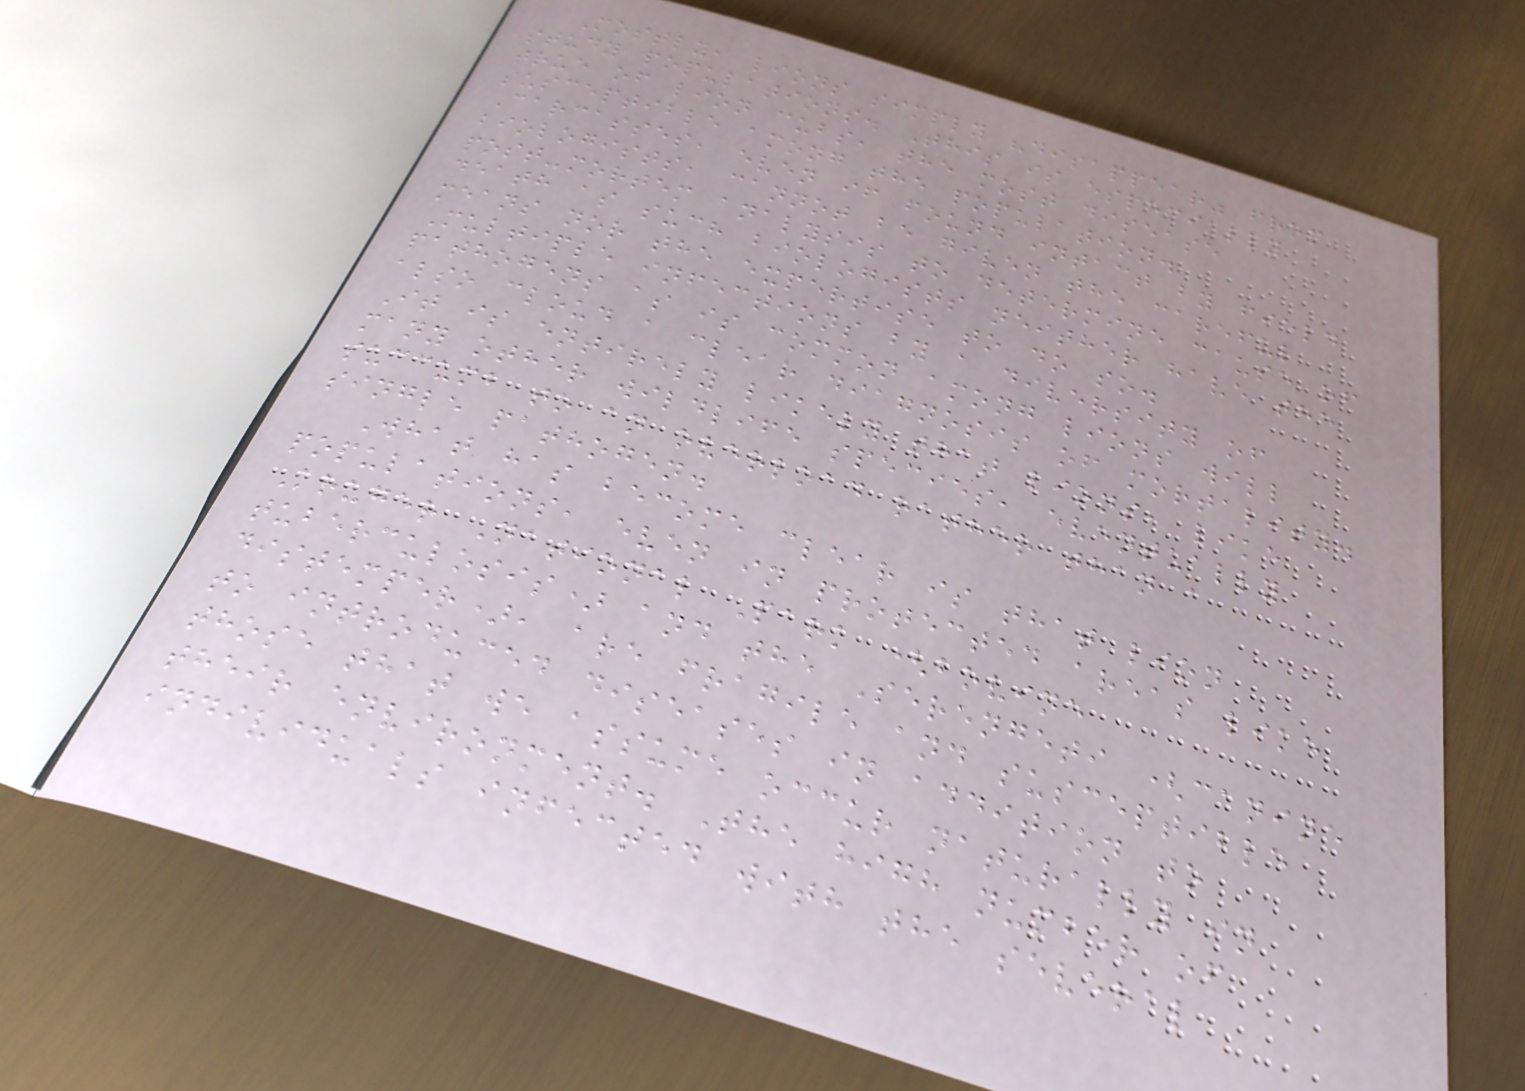Mostly, lions simply "disappear" from
study populations. This is especially
true of lion cubs, the most disease
susceptible among the population.
Carcasses, even if found intact by field
biologists, cannot be given the careful
post-mortem analysis to determine cause of
death as such biologists neither have the
means nor the expertise to do so.
Multiple infections by a diversity of
pathogens as is common among lions will
also cloud a clear diagnosis of mortality.
It is entirely likely that lions, like
many other wildlife species, eventually
succumb to an overload rather than a
single pathogen.
What has become clear is that lion
populations, even in protected areas like
Kruger National Park (bovine
tuberculosis) and the Serengeti (canine
distemper), are fragile and susceptible
to introduced diseases in addition to
those that we assume occur naturally in
their environment. The high number of
individuals infected with the several
